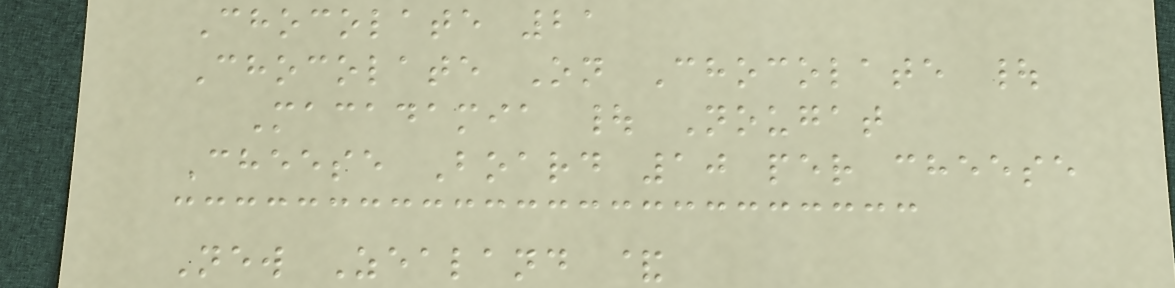Chocolate 21
Chocolate On Chocolate |
Macadamia | Nougat
Cheese Board 10 per cheese
New Zealand &
